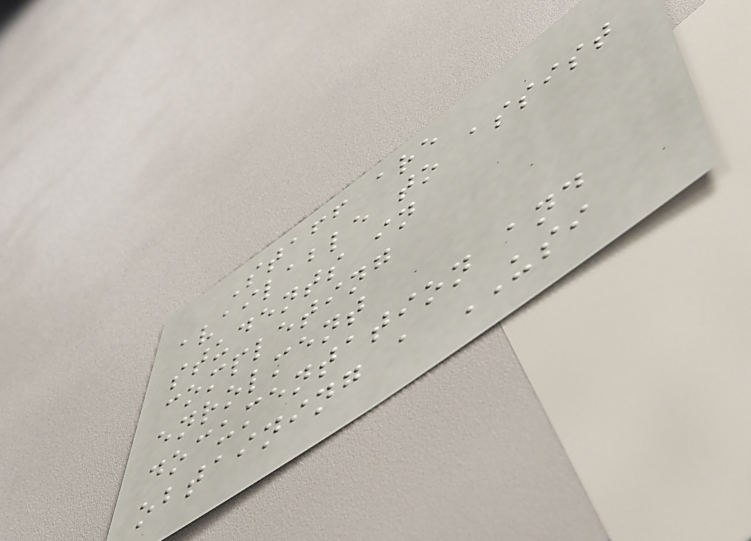Staff are
available to assist
students in
completing
enrolment
documentation and
obtaining a USI
